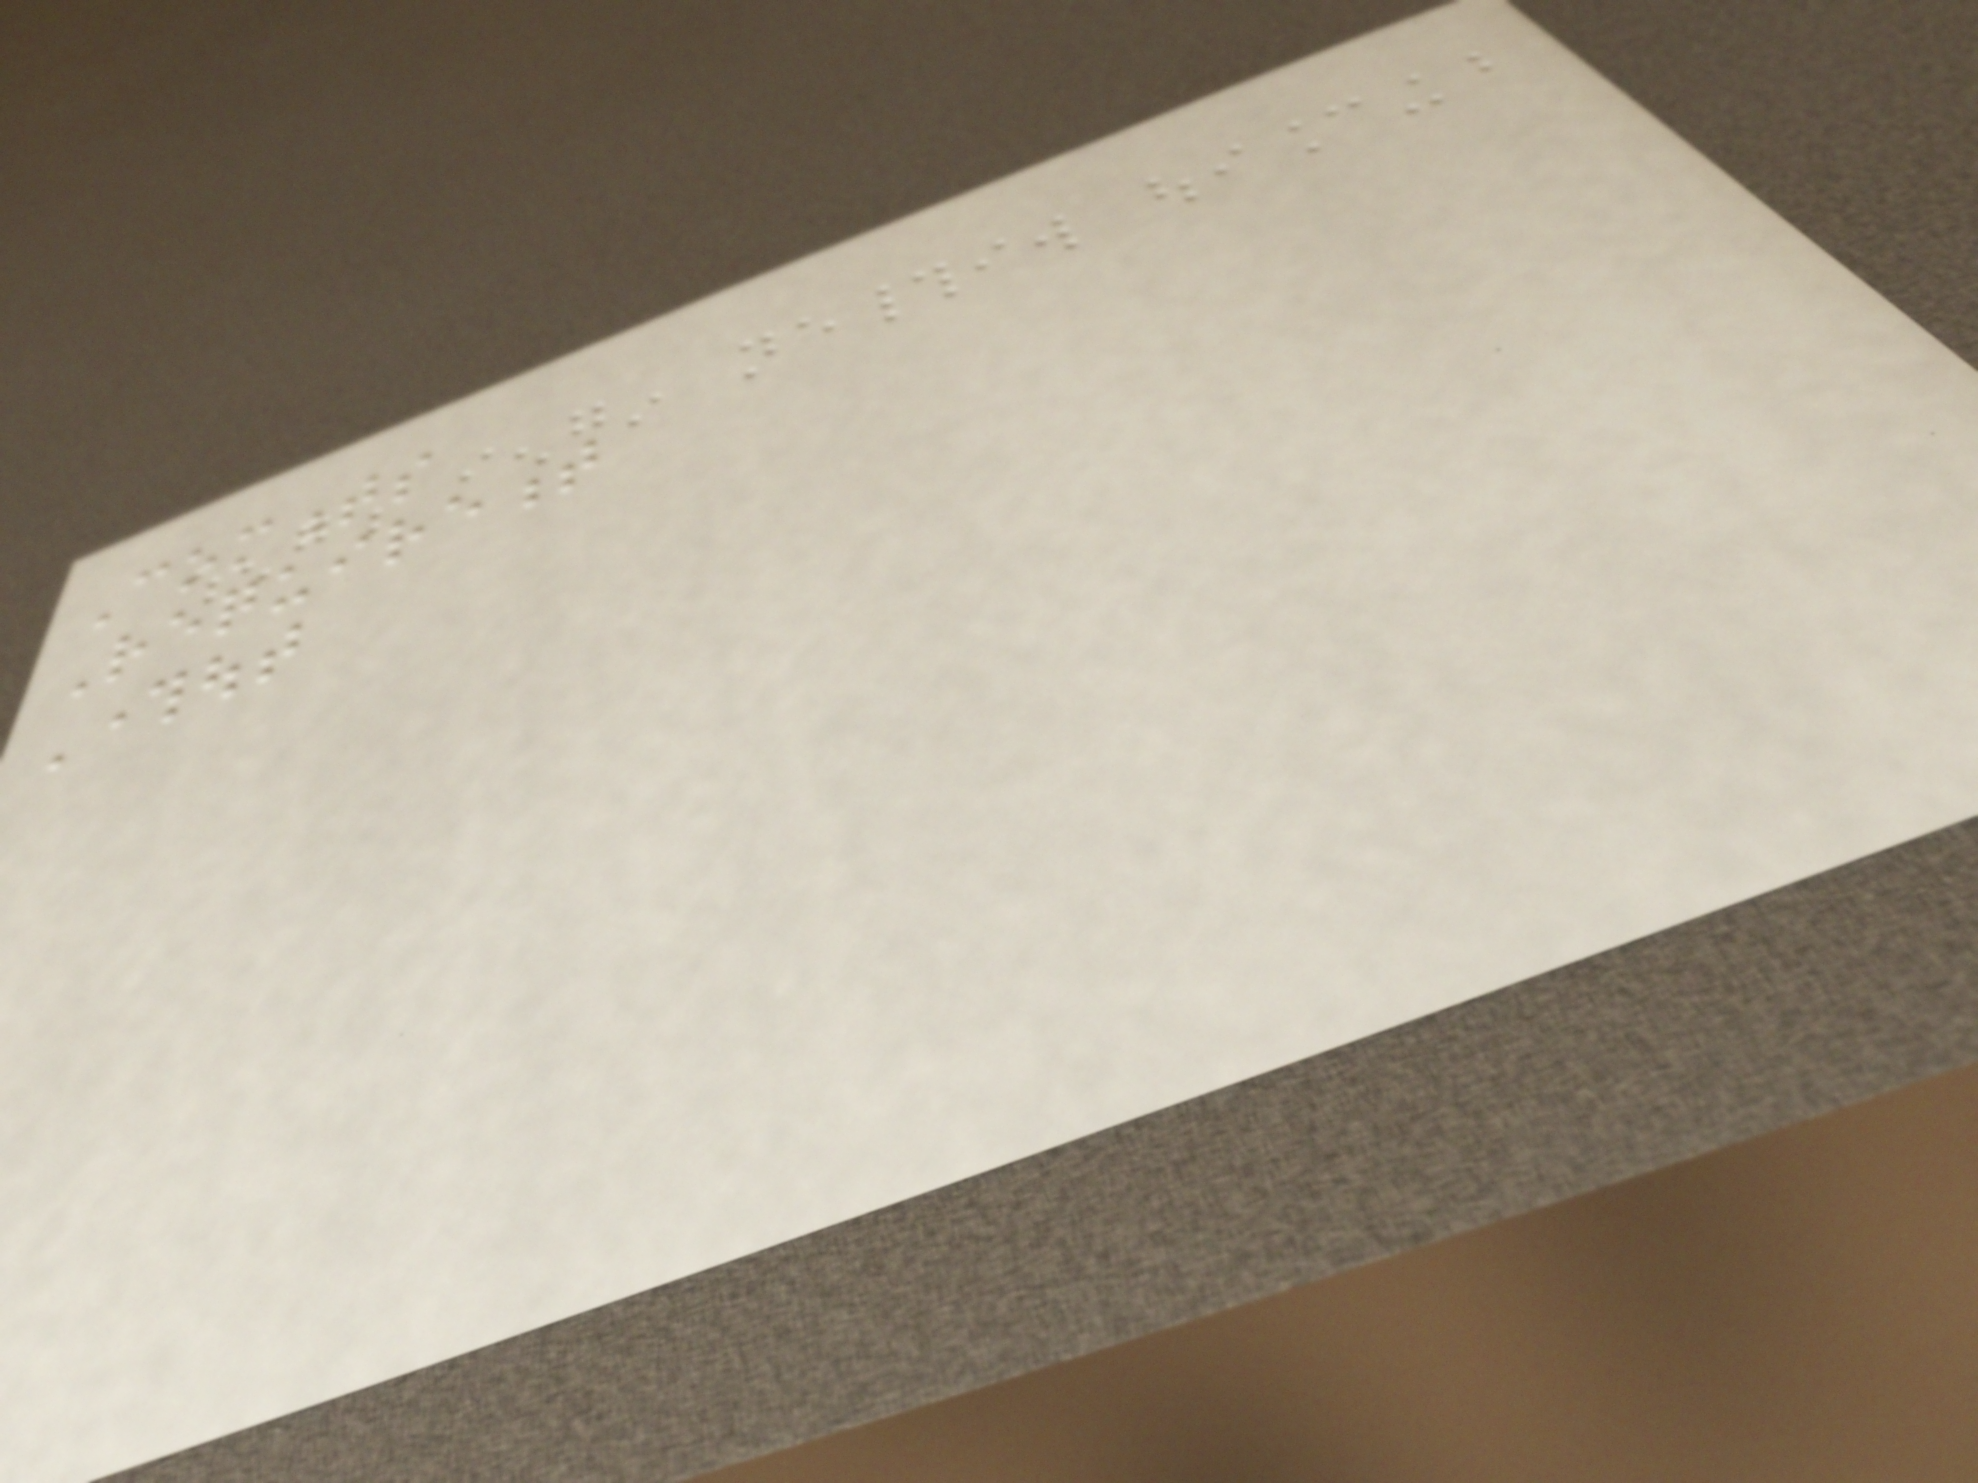Comments
Requirement
Throughout
